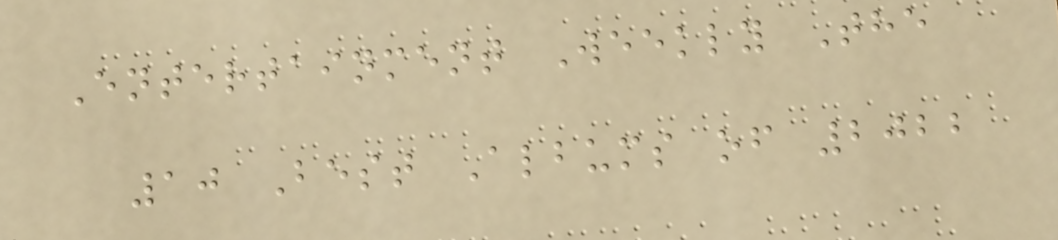Entertainment Weekly The
10 Best Albums of 2022
